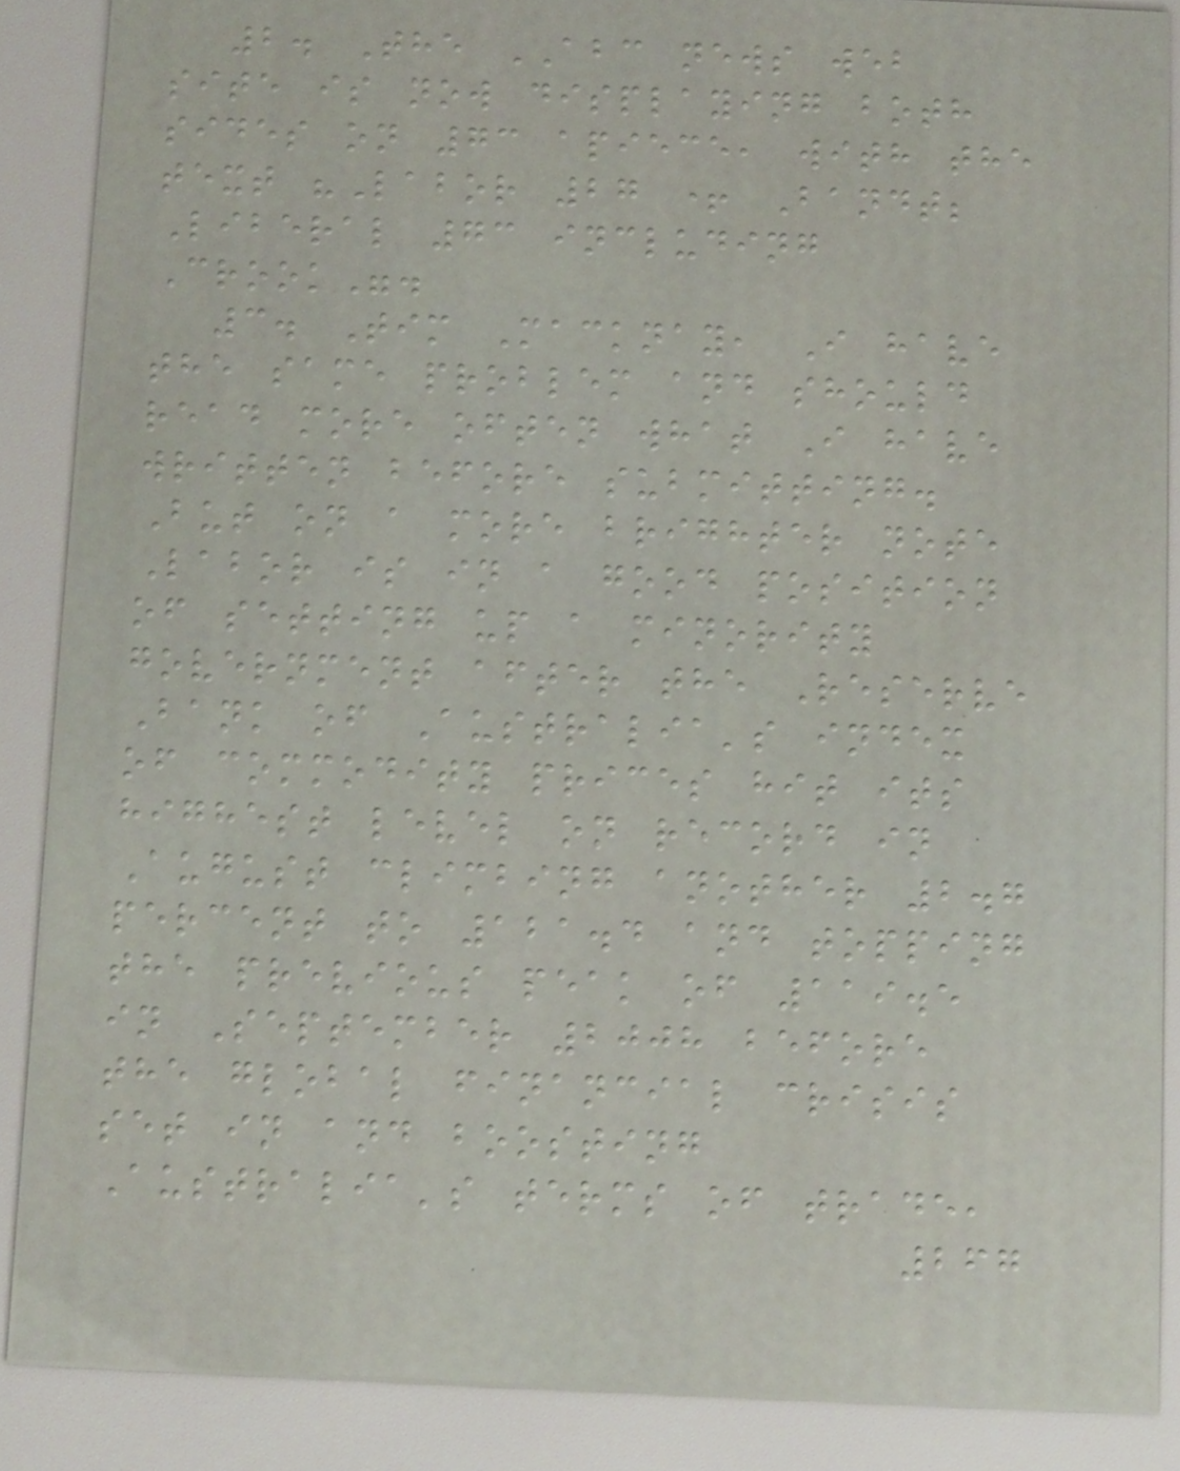2. The ABC news web
site is now displaying both
sides on 73 apiece, with the
text "Labor 27 + Bandt;
Liberal 73 including
Crook".
3. Tim Macknay, I have
the same problem and should
read more often what I have
written before submitting.
But on a more brighter note
Labor is in a good position
of setting up a minority
government after the Reserve
Bank of Australia's index
of commodity prices hit its
highest level on record in
August climbing another 2.7
percent to 121.4 and topping
the previous peak of 119.5
in September 2008 before
the global financial crisis
set in and boosting
Australia's terms of trade,
267
